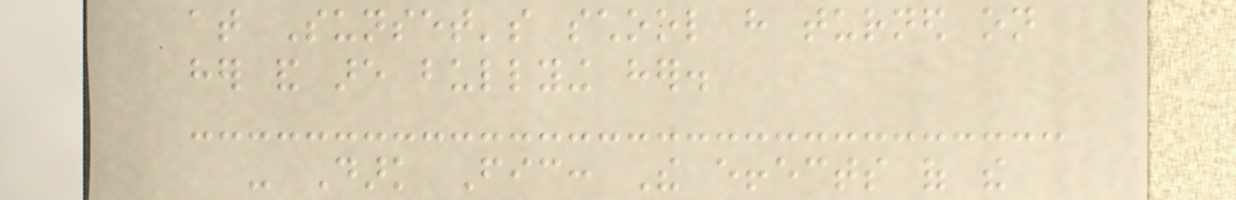at Sunset's school have turned on
her and are bullying her.
- Dark Fic: The effects of the
